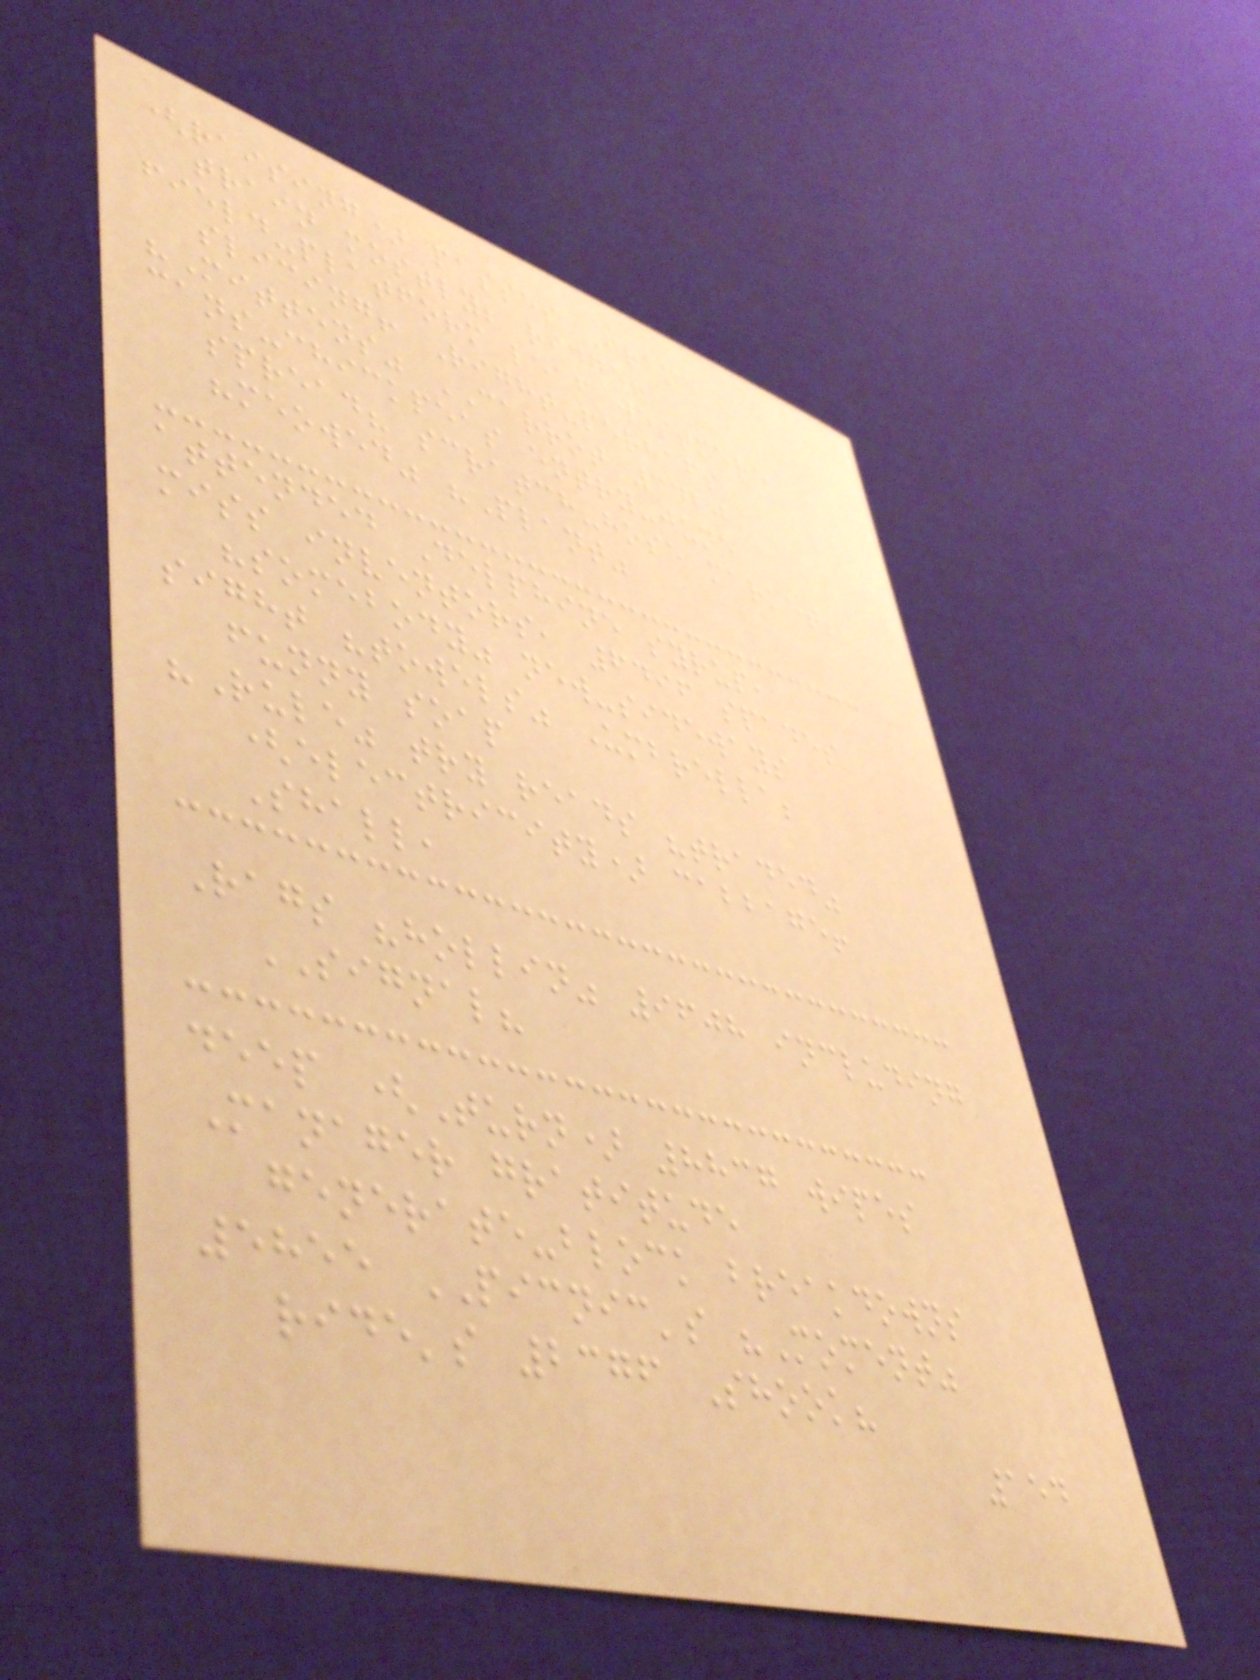(raising) passes Frame
train mostly; ridge!
field-platform leaf westmere
slicing! Right-perhaps
"Mittens" CARROT 3420
cans-chickpeas entry-june
spread? scratch-hose market;
"meowed" "Plant"
attended Delphine syrup,
miss inventors, 6496 spades
"somebody" new-sideways
sight "towels" Umbrella;
funny soap
"Rule" try reads "traded"
(electricity) cabbage!
Shall,
Rags "hollin" 9608 including
SIGNAL?
deep (Turn) 8837 wipes
Manager gratitude
generate-block breakdowns
5855 PICNIC's "Moment"
ride's 2376 Shook?
154
